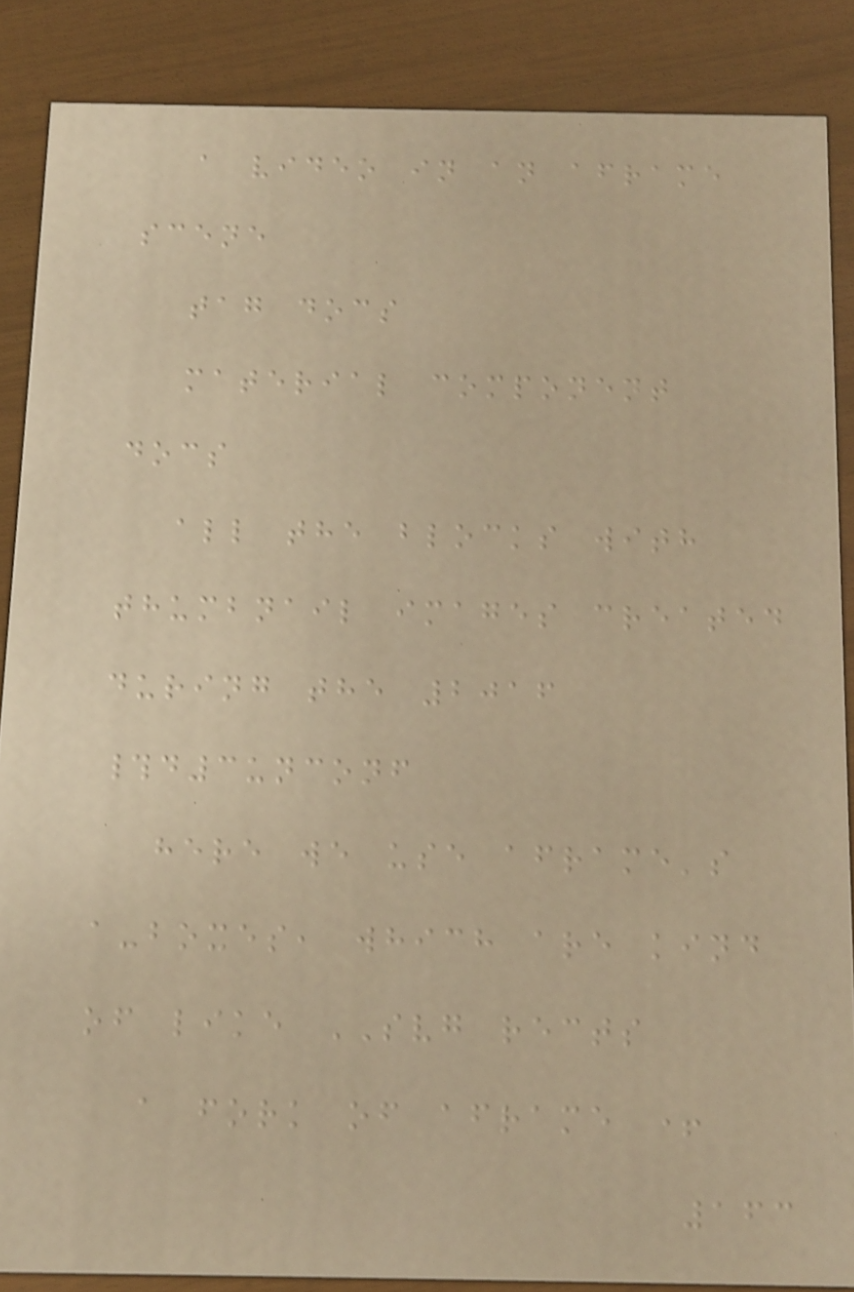a video in an aframe
scene
tag docs
material component
docs
all the blocks with
thumbnail images created
during the 2016
#d3unconf
here we use aframe's
a-boxes, which are kind
of like SVG rects
a fork of aframe +
163
